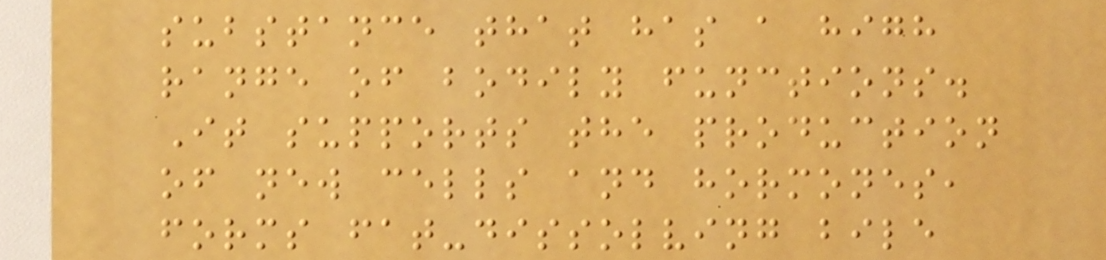substance that has a high
range of bodily functions.
It supports the production
of new cells and hormones,
forms fat-dissolving bile
